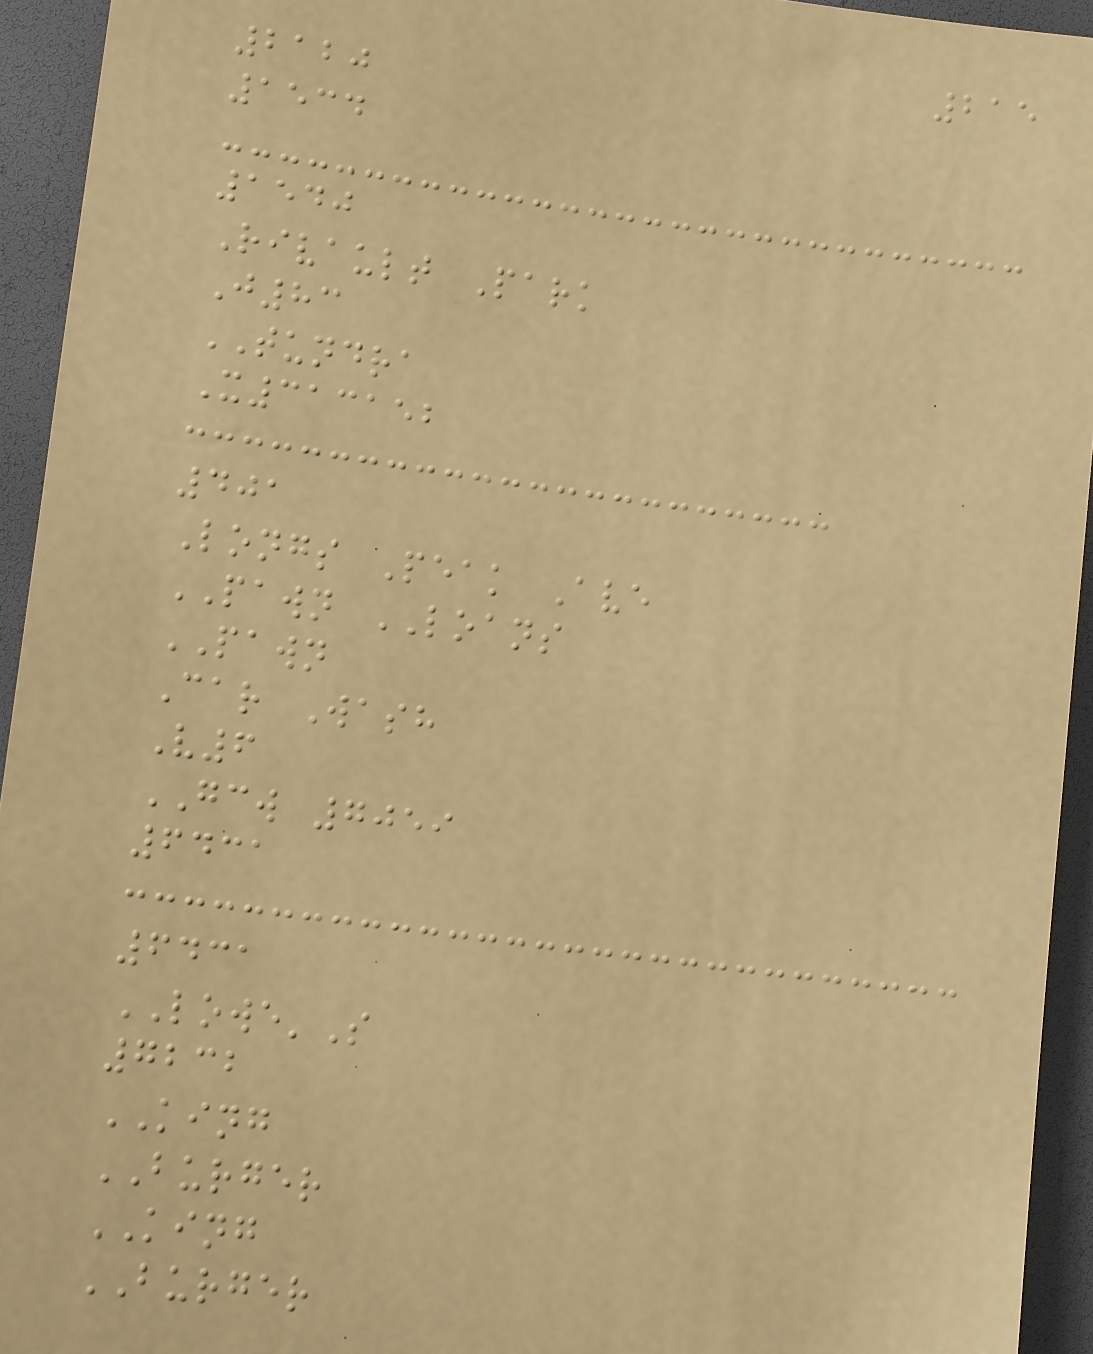215
2120
1534
1540
Rivault Park
J83
TUNDRA
X313152
401
Longs Peak Ave
PAWN LOANS
PAWN
Car Wash
V6
GCW 7059
6431
6431
LOWE'S
7232
KING
BURGER
KING
BURGER
